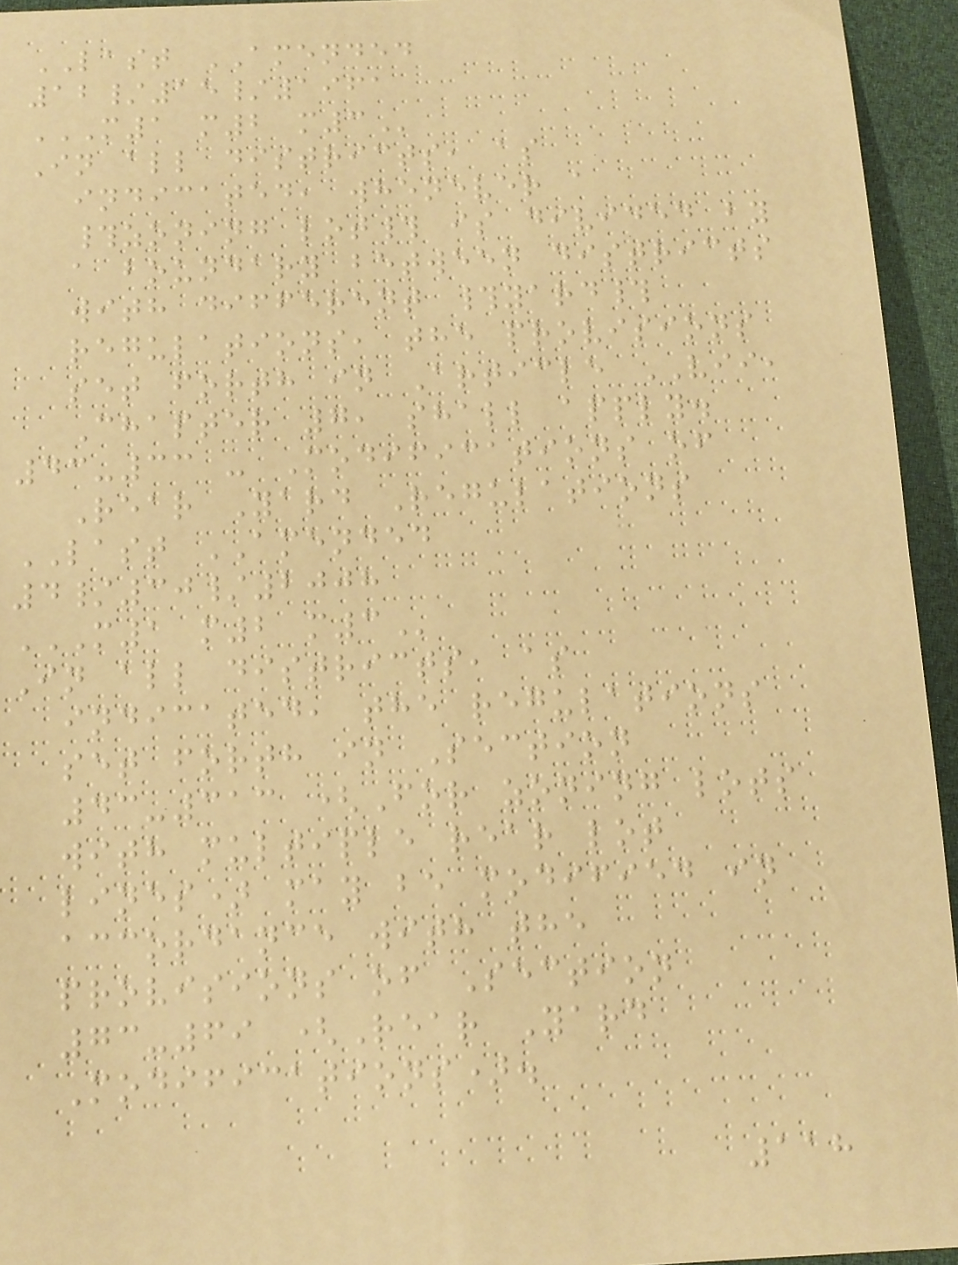LAST AMENDED
12/15/1961
M1 M2 M3
In all districts, as
indicated, whenever a
#zoning lot# is divided by
a boundary between districts
with different #yard#
regulations, the provisions
set forth in Article VII,
Chapter 7, shall apply.
43-33 - Modifications of
Rear Yard Regulations
LAST AMENDED
4/30/2008
M1 M2 M3
In all districts, as
indicated, the regulations
set forth in Section
43-313 (For zoning lots
with multiple rear lot
lines) may be modified in
accordance with the
provisions of Section
73-69 (Rear Yard
Modifications).
118
